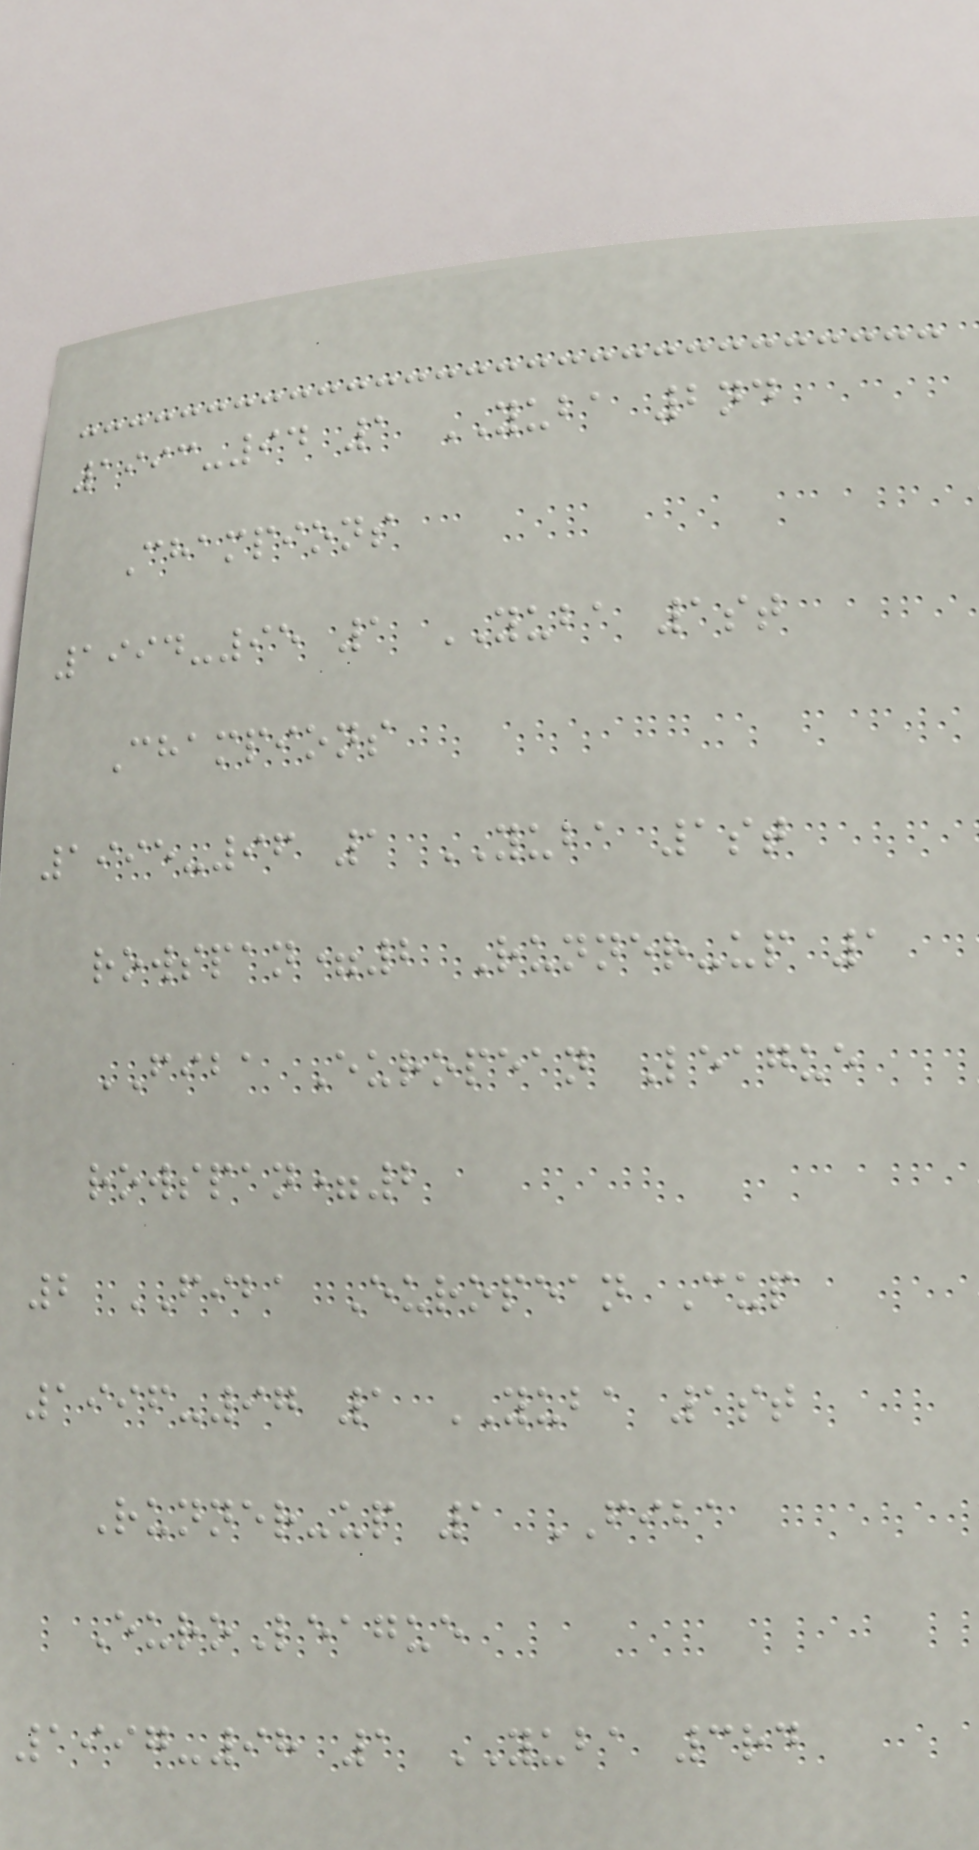1993-94 1 YUBA 2nd
Champions
1994-95 1 YUBA 1st
Champions
1995-96 1 YUBA 1st
rowspan=2 Runner-up 1
FIBA European League
rowspan=2
2 FIBA European Cup
1996-97 1 YUBA 1st
Runner-up 1 FIBA
EuroLeague
1997-98 1 YUBA 3rd
